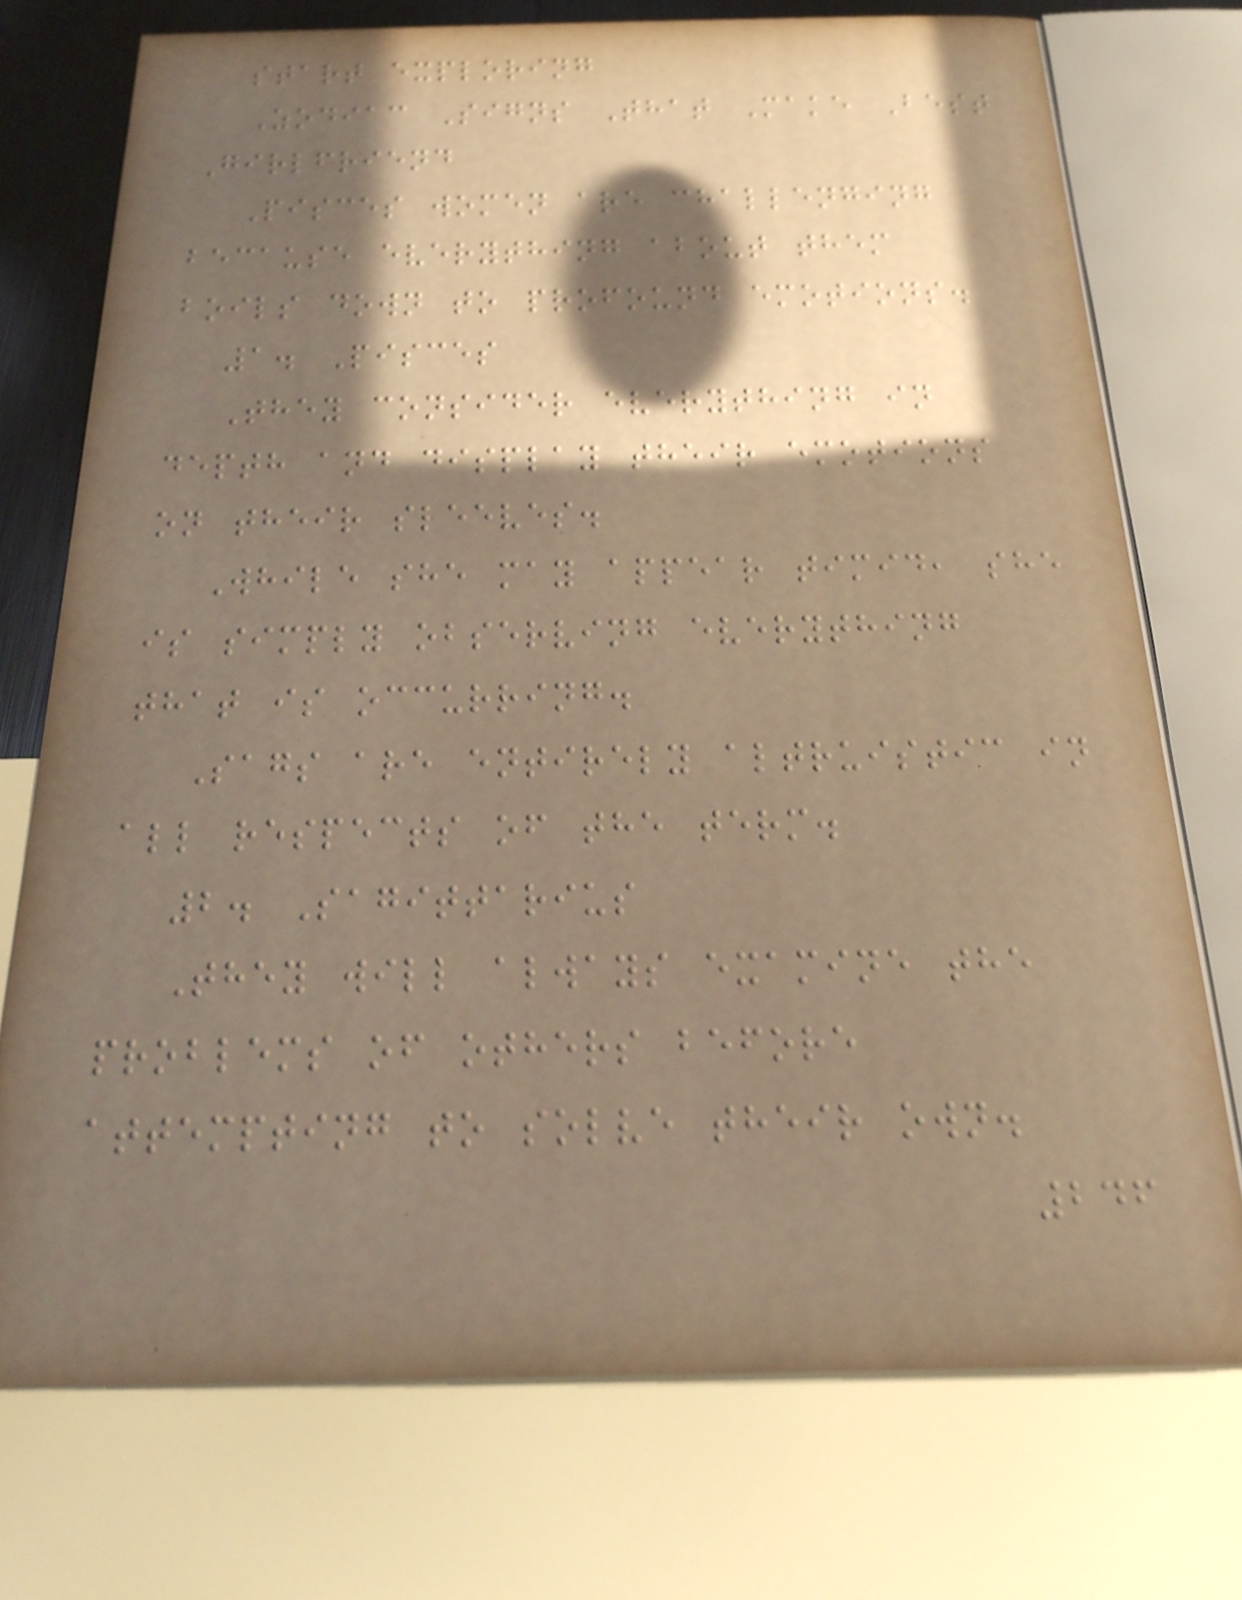start exploring
Zodiac Signs That Make Best
Girlfriend
Pisces women are challenging
because everything about them
boils down to profound emotions.
1. Pisces
They consider everything in
depth and display their emotions
on their sleeves.
While she may appear timid, she
is simply observing everything
that is occurring.
Sags are entirely altruistic in
all respects of the term.
2. Sagittarius
They will always examine the
problems of others before
attempting to solve their own.
246
